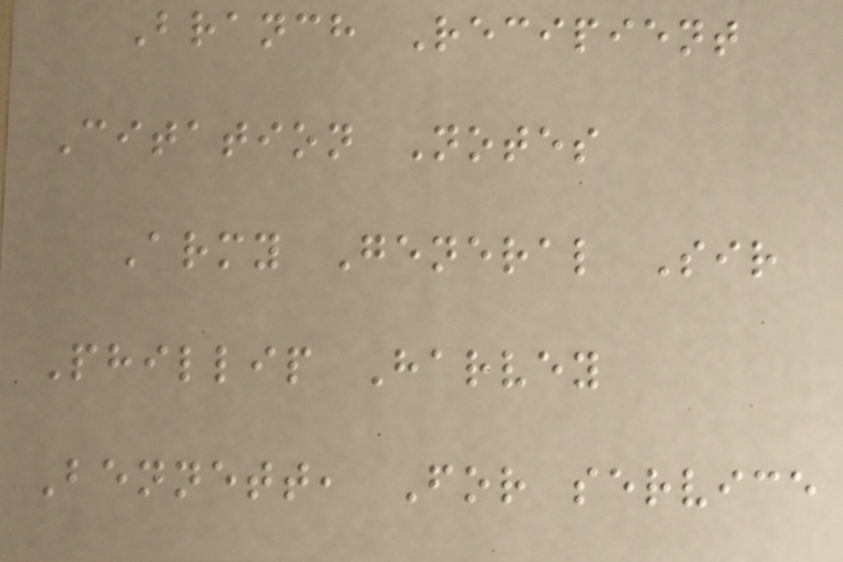Branch Recipient
Citation Notes
Army General Sir
Phillip Harvey
Bennett, For service
